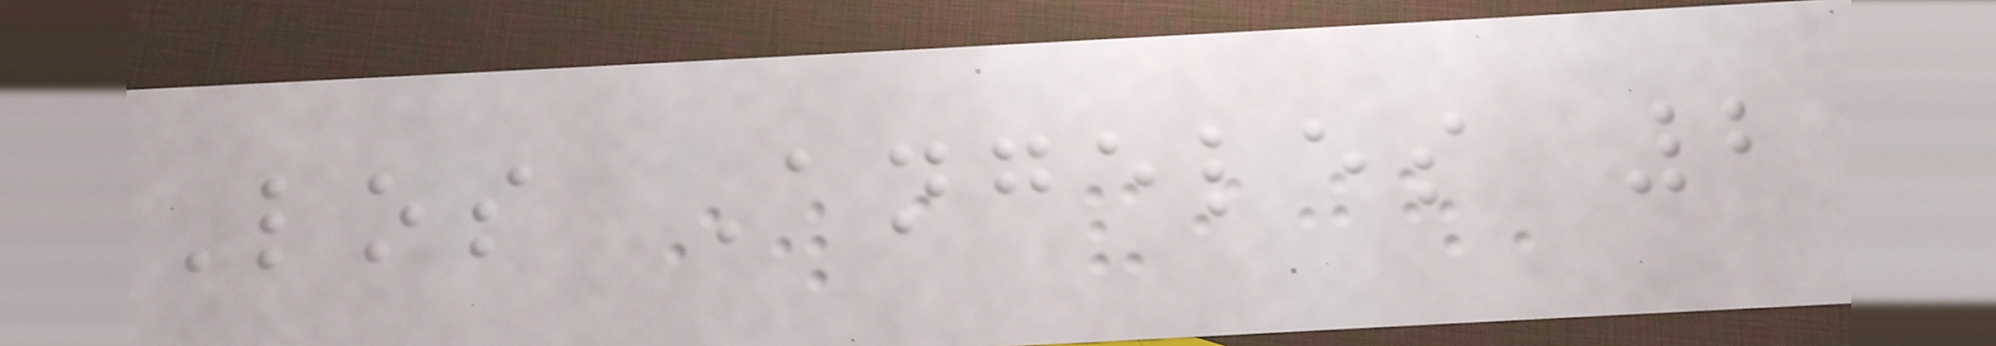Los Angeles 2
